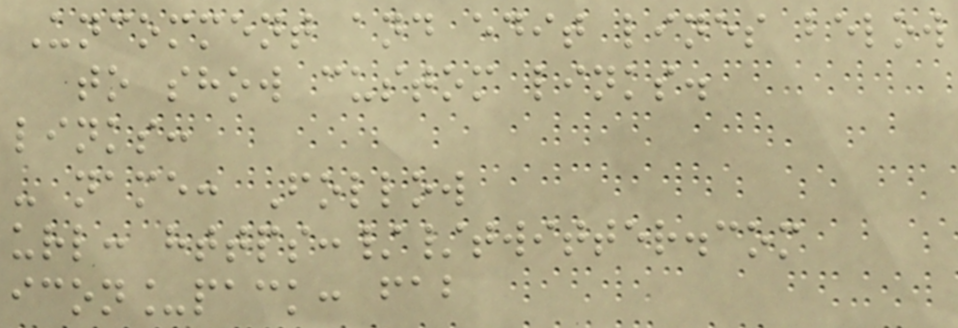Uncomment and edit lines below
to show custom links.
links:
- name: Follow
url: https://twitter.com
icon_pack: fab
